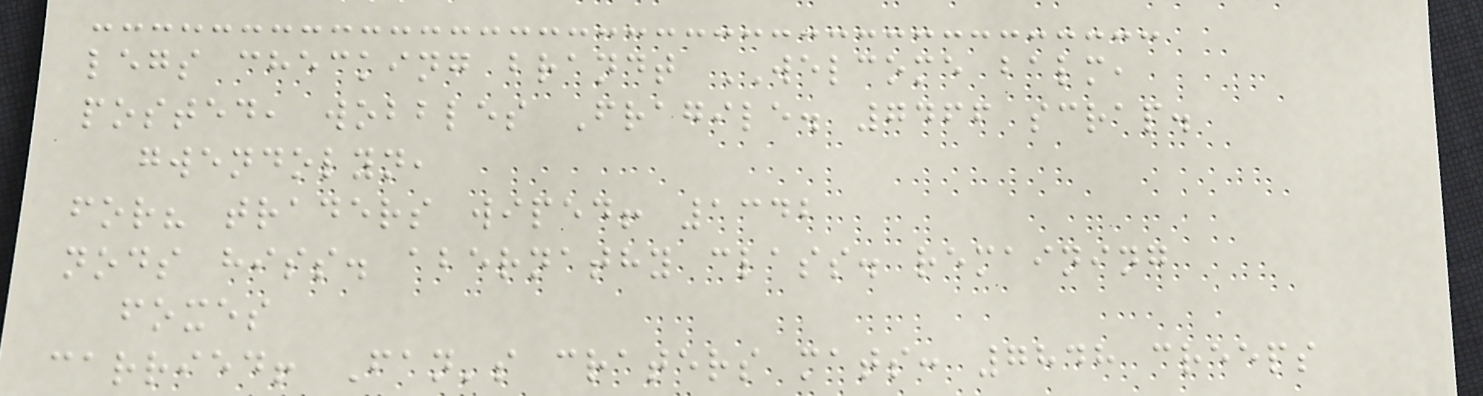legs checking brandt WELCOME balm,
posted, wobbles Fragile. 7466 scrap.
gwendolyn,
for? traders wiped! 1342
nods hiss. abernathy class. remaining
foxes
carried! Fan's craters mats: 7848 creeps
